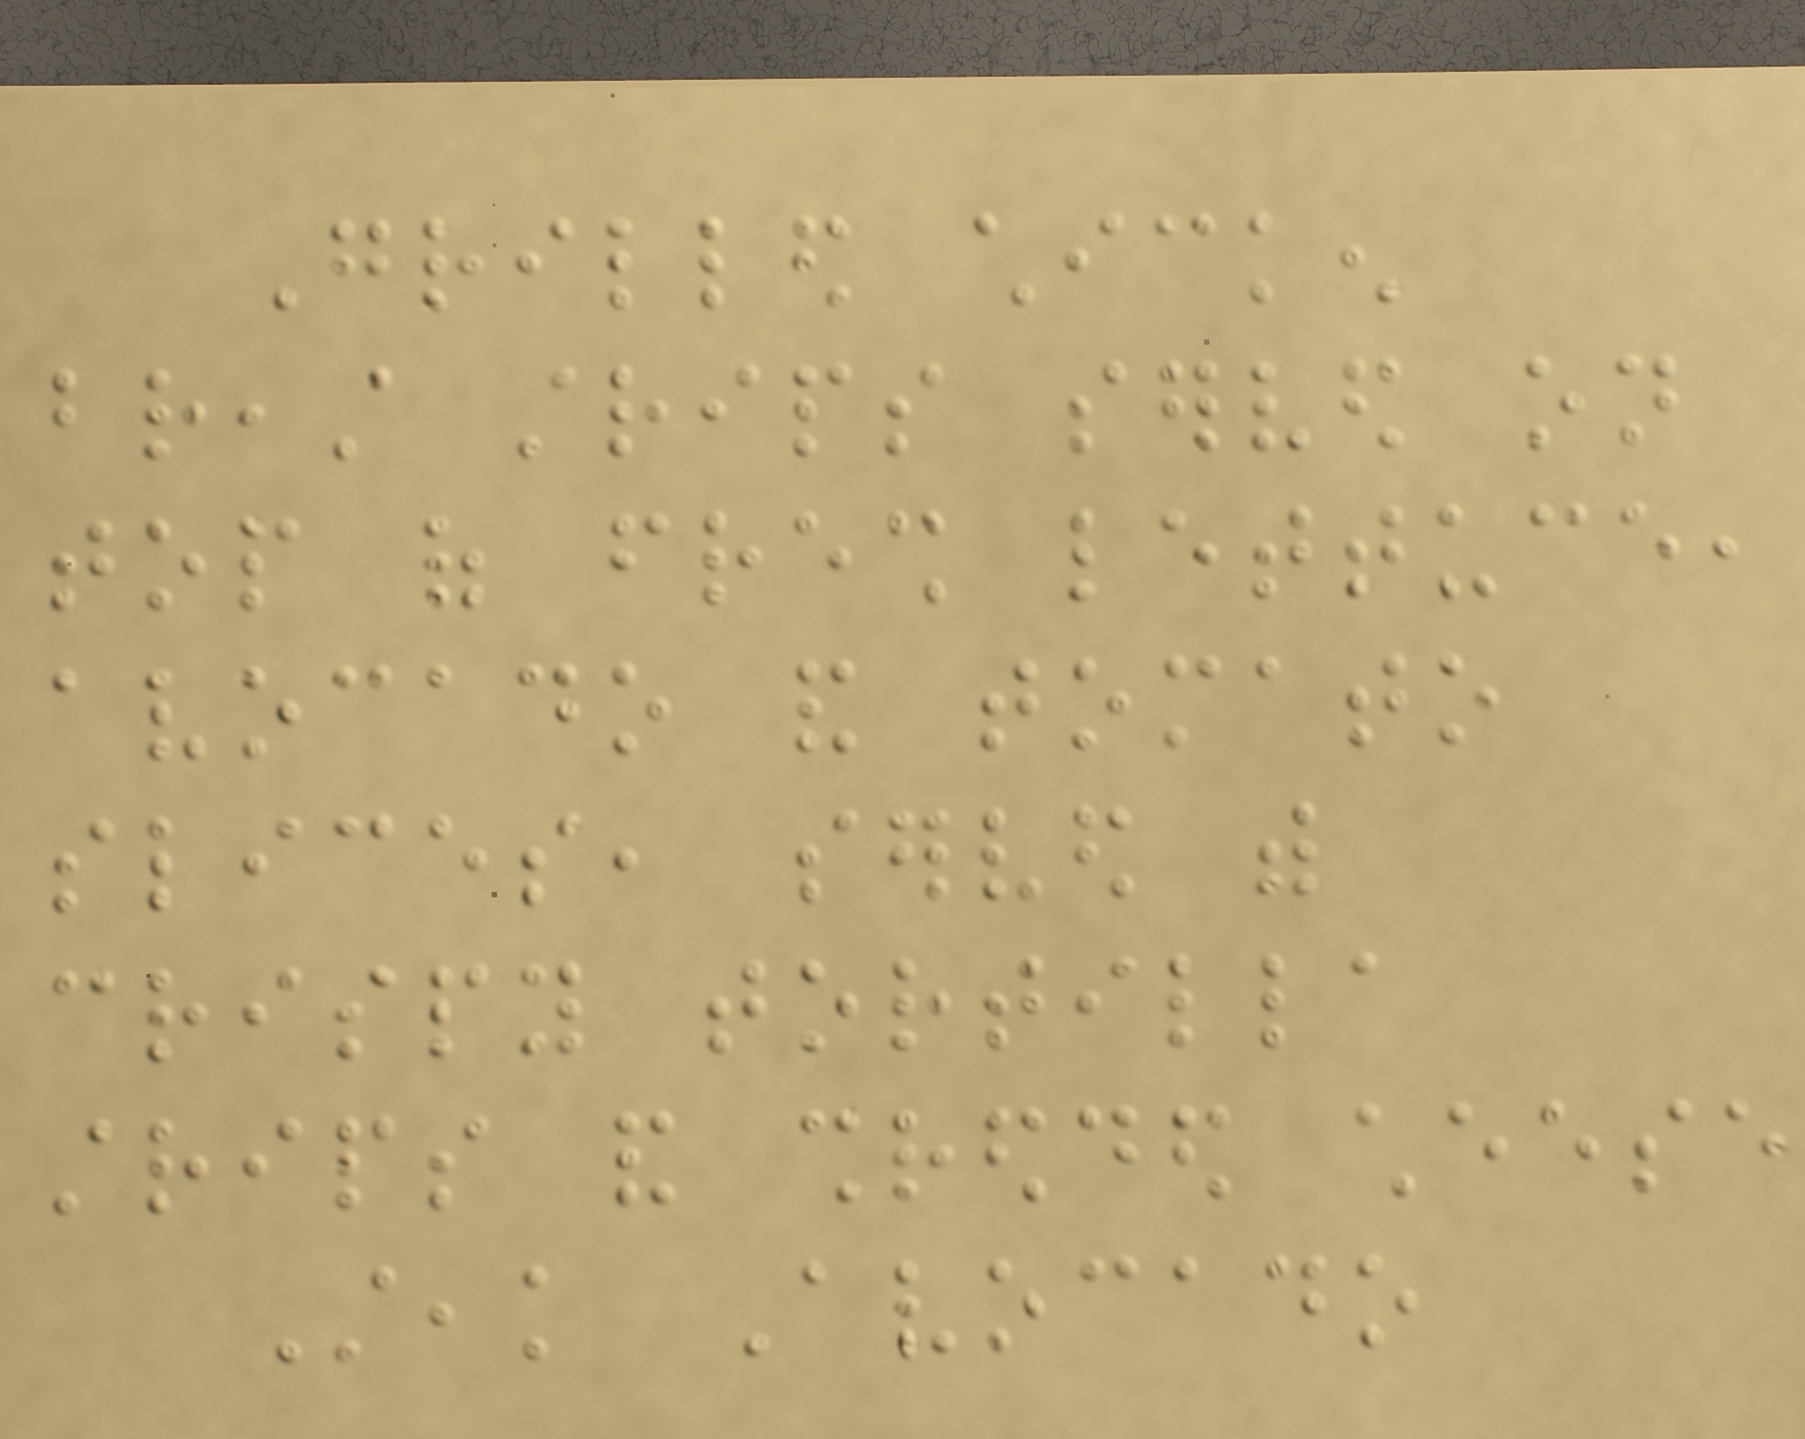Grilled chicken
breast strips served on
top of fresh lettuce,
avocado and tomato
slices, served with
crispy tortilla
strips and shredded cheese
Steak Avocado
